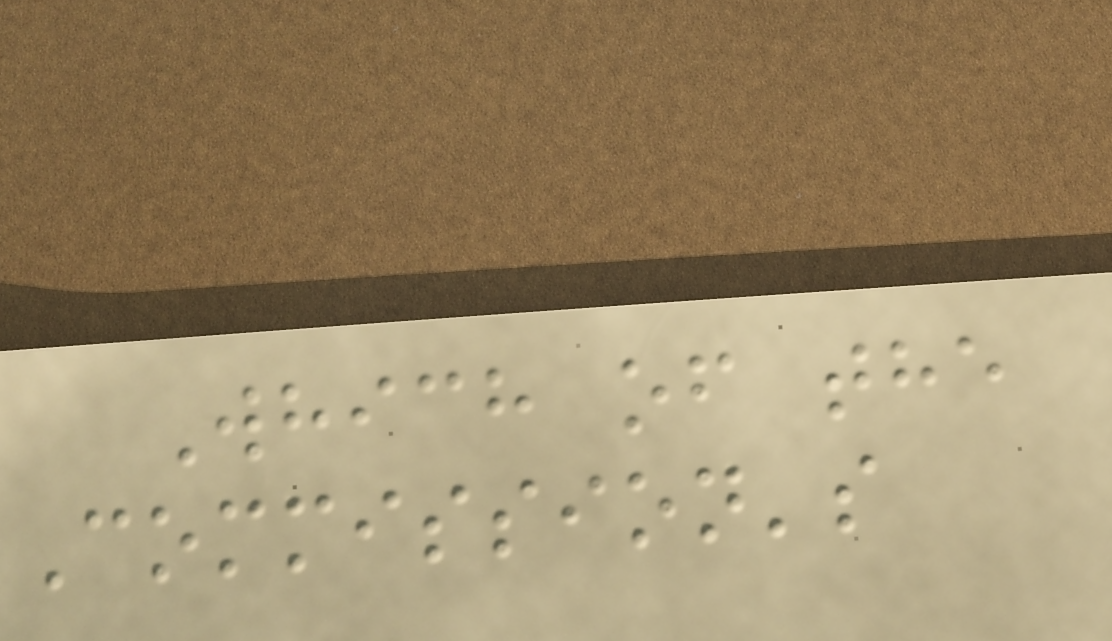Which of the
Commission's
